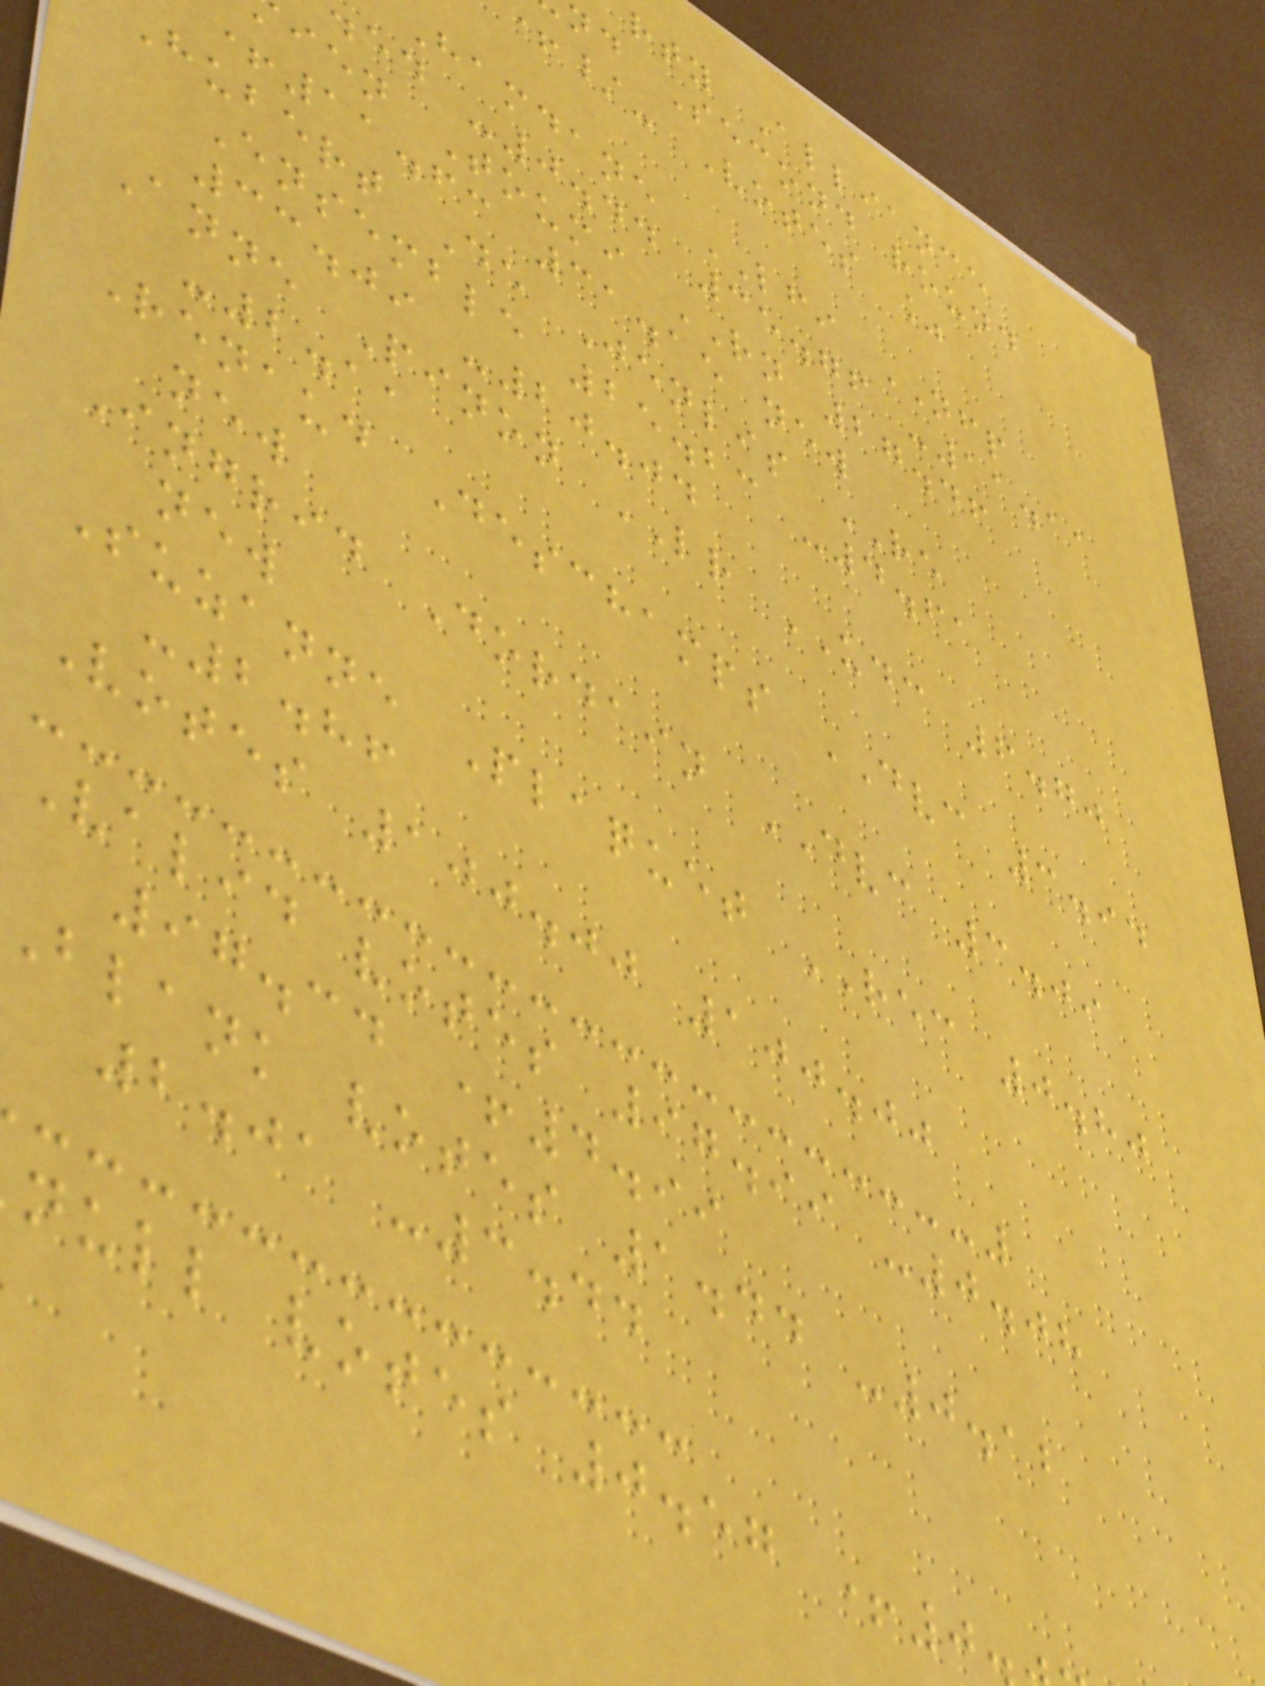rty Alliance
nd Second round
/- Votes %
Hamdane LFI NFP
ed -0.44 35.76 -11.11
ien Toumi RN 27.46
+11.63 31.15 new
hubert De Jenlis RE
Ensemble 25.23 -4.61
33.09 -20.04
Anne Pinon LR UDC 6.70
-2.11
Renaud Deschamps DVC 3.94
new
Ingrid Dordain DVC 3.09
new
Suzanne Plaquet REC 0.80
-2.86
Votes 100.00 100.00
Valid votes 97.99 -0.08
97.34 +4.99
Blank votes 1.44 -0.12
2.01 -3.44
null votes 0.57 +0
